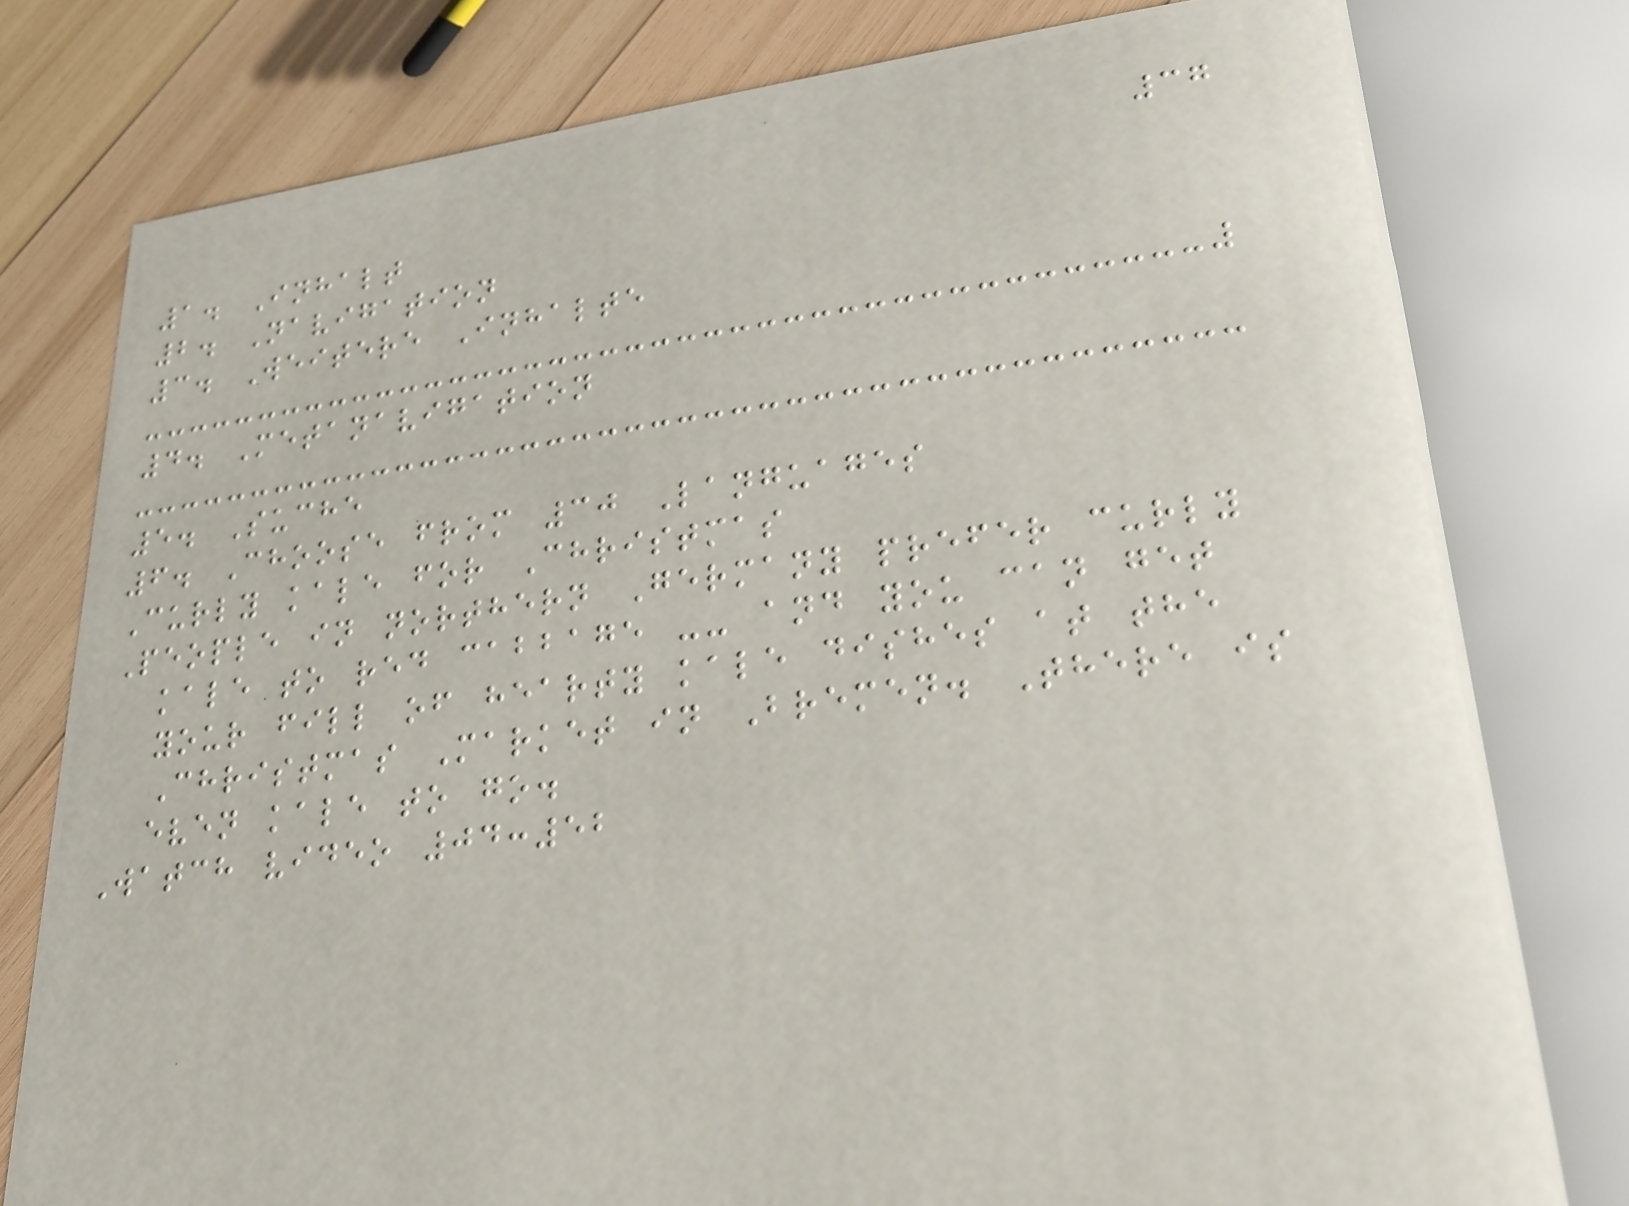37
1. Inhalt
2. Navigation
3. Weitere Inhalte
4. Metanavigation
5. Suche
6. Choose from 30 Languages
Curly kale for Christmas
People in northern Germany prefer curly
kale to red cabbage -- and you can get
your fill of hearty kale dishes at the
Christmas Market in Bremen. There is
even kale to go.
Watch video 04:52
